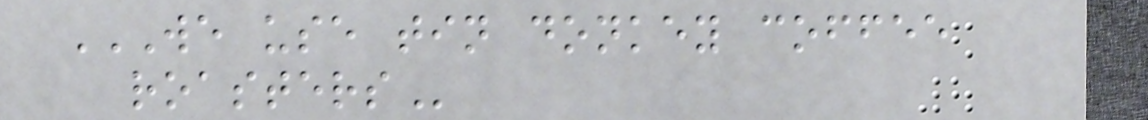WE USE TIN DONKEY COFFEE
ROASTERS
